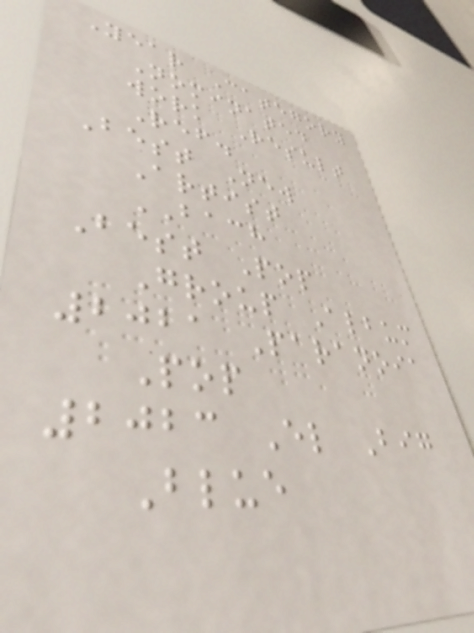Year Category
Nominated
work Result
Ref.
Best New
Artist
BACH
Best Pop
Group Album
2021 Paranoia
Pop
2023 El Big
Blue
